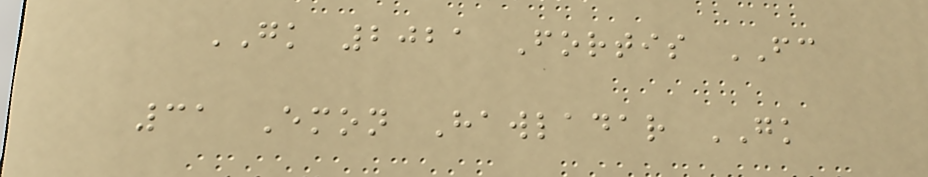GK 2021 Fortis FC
31 Emon Hawladar GK
